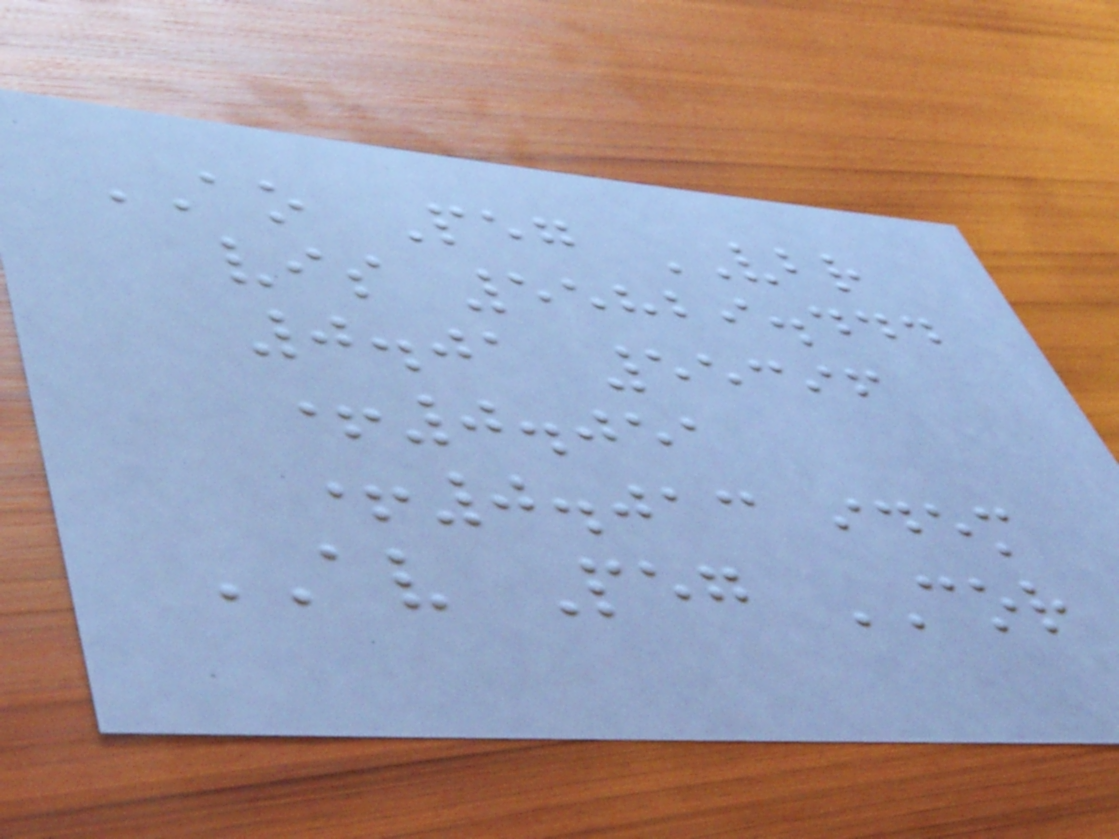AO Peg VBR
vis 55829.444
0.01 55396
+0.051
+0.013 idem
AV Peg COR
